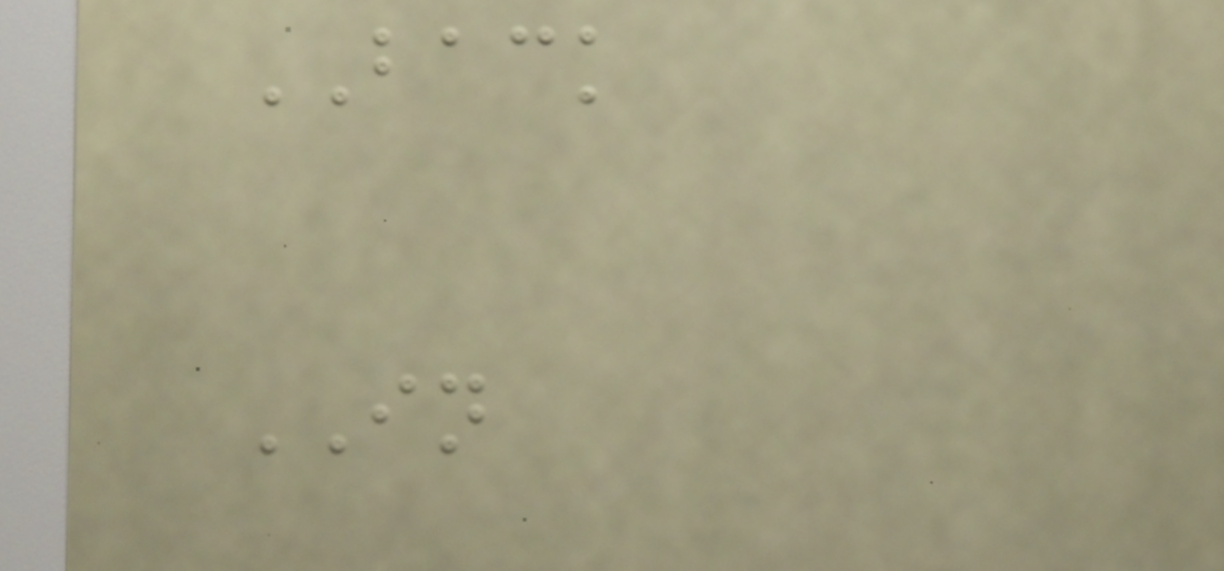BACK
IN
